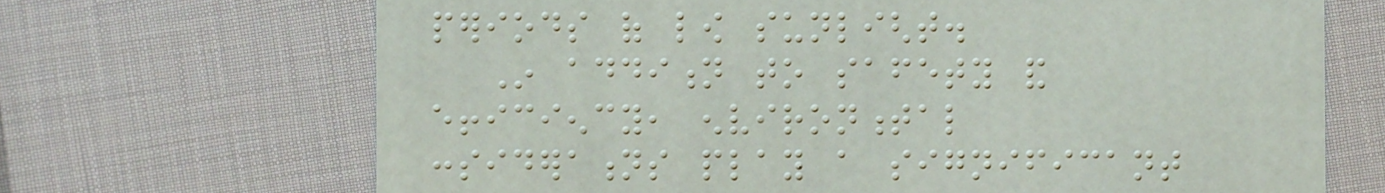periods of low sunlight.
In addition to safety and
efficiency, environmental
considerations play a significant
